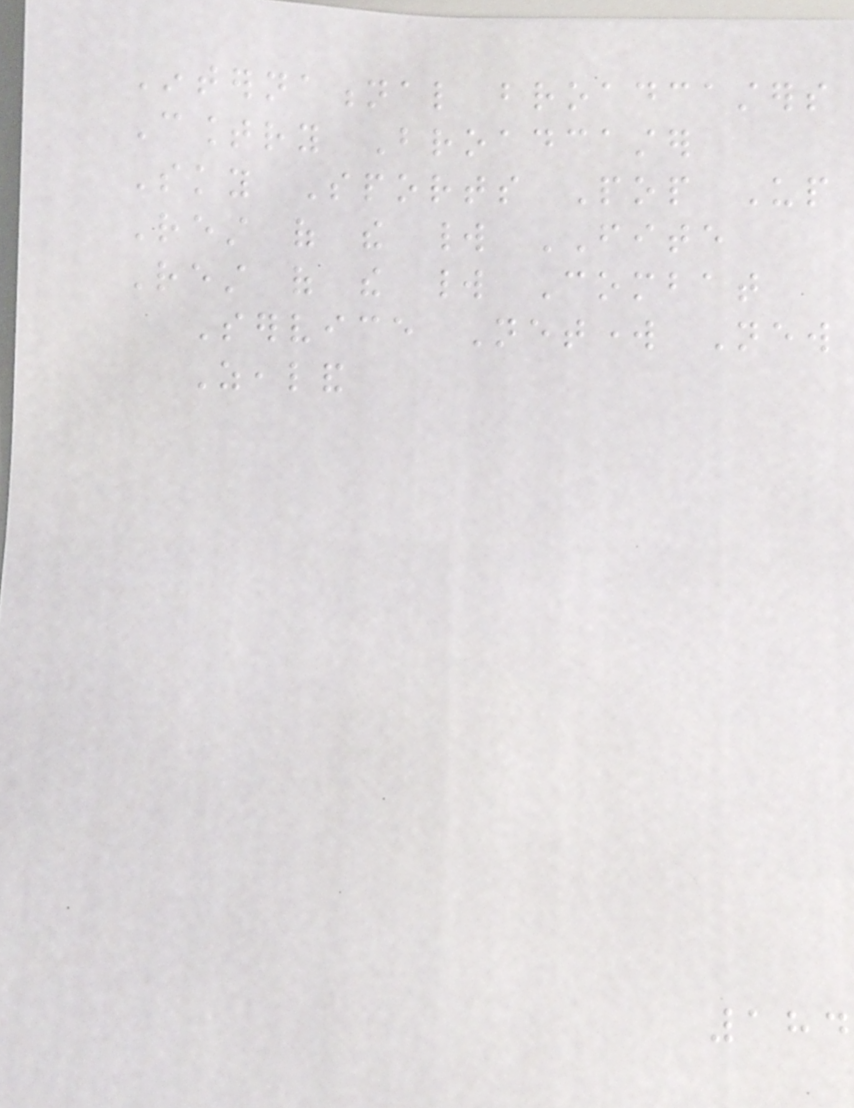International broadcasters
Country Broadcaster
Sky Sports Pop Up
Rest of the world FITE
Rest of the world Combat
Service Network New
Zealand
184
